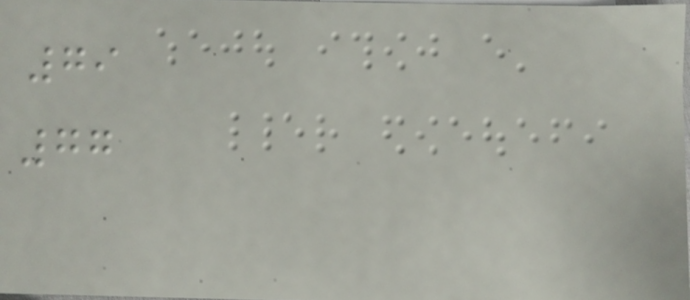79
77
